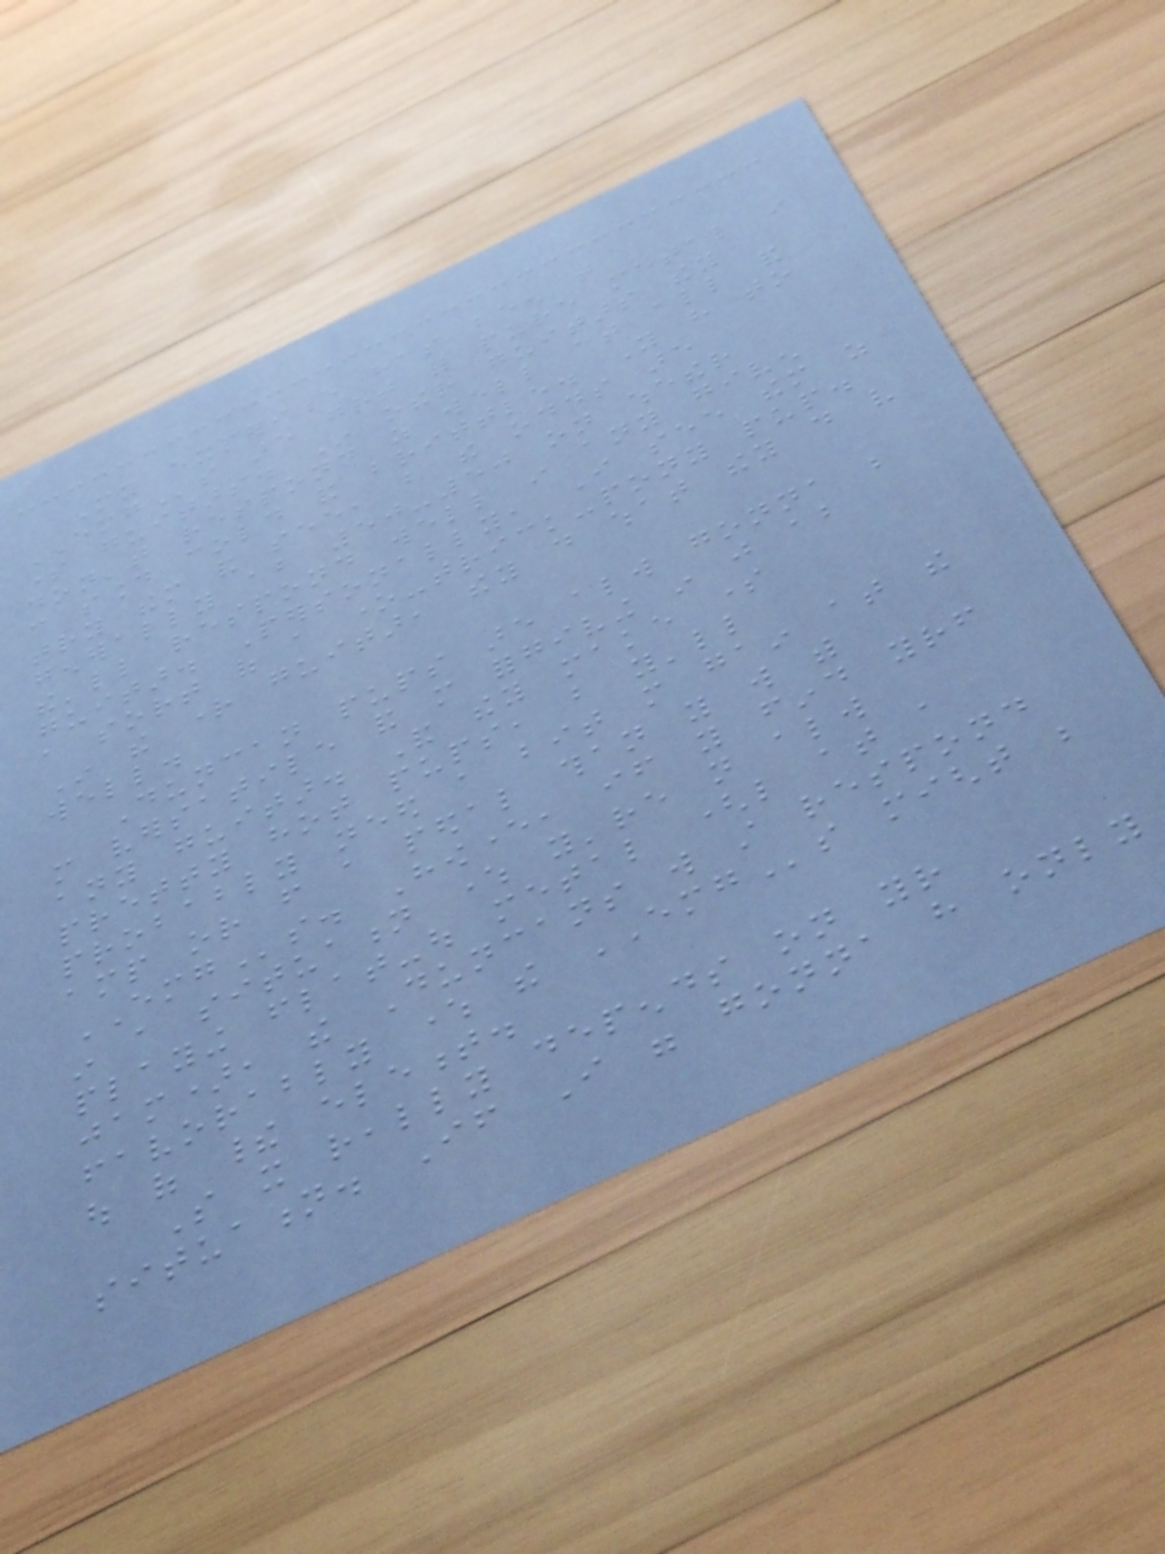My experience has been that
EMGs are great for pure metal in
some guitars. In other guitars they
don't respond as well at all and
can sound cold and brittle. You have to
try them and see, but the odds are
generally about 50-50 on whether
the'll respond well in any given
guitar. Personally, I see them as
a sort of a one-trick-pony pup.
In the right guitar, they do what they do very
well.
Duncan pups are always gonna be
more versatile and more forgiving in just about
any guitar. And they make some
pretty hot pups, but you'll
probably need a bit more gain at the
amp or from a pedal than you will with
EMGs. However, if you find yourself
in a situation where you're not always
playing flat-out metal (like at a
jam), the Duncans will still respond
favorably where the EMGs might be
out of their element.
So it really depends on your
situation. If I were gonna have only
